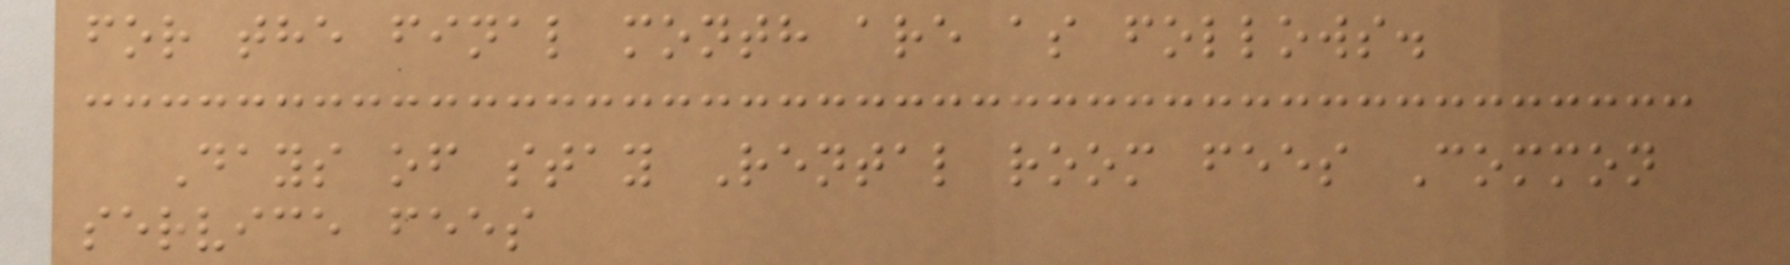for the final month are as follows.
Days of stay Rental room fees Common
service fees
